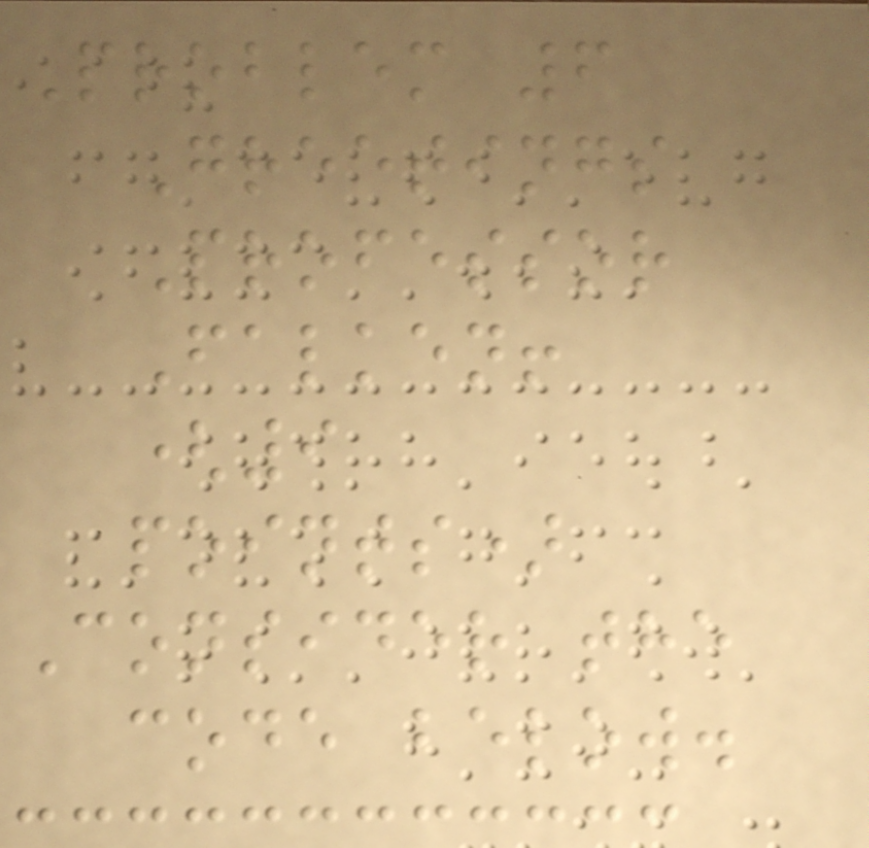Problem 6
Greetings
Professor
Falken!
(9
points)
Consider the
code below.
